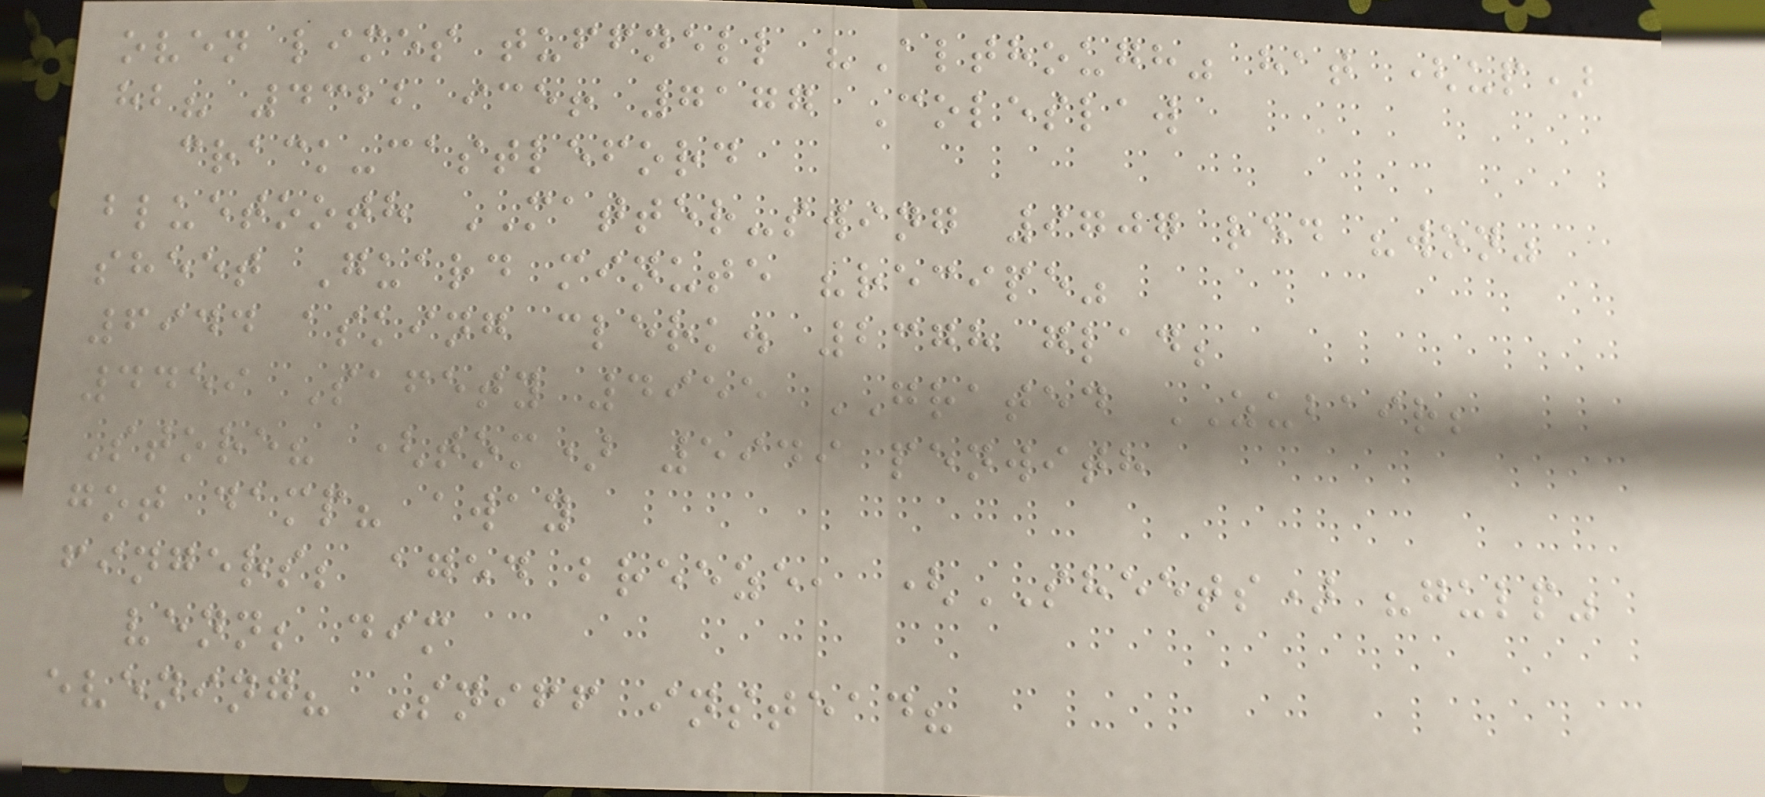oven limes tuffnell "Although" hat (up)
hb? 4322 ice! 7177 Coleslaw
crack-castleford
bluetooth MATTER-swing 9707 red "won"
sheet Guard minute "recipe"
6944 asking clerk. 2378 glad;
4459 Safety 4955 GRATED ZUBAIR;
Store? (tom) 5949 penwith
got damp? away
fingers; aged breeze, (SHEETS) "gulp"
venn; dim
evening? Sniff instead?
